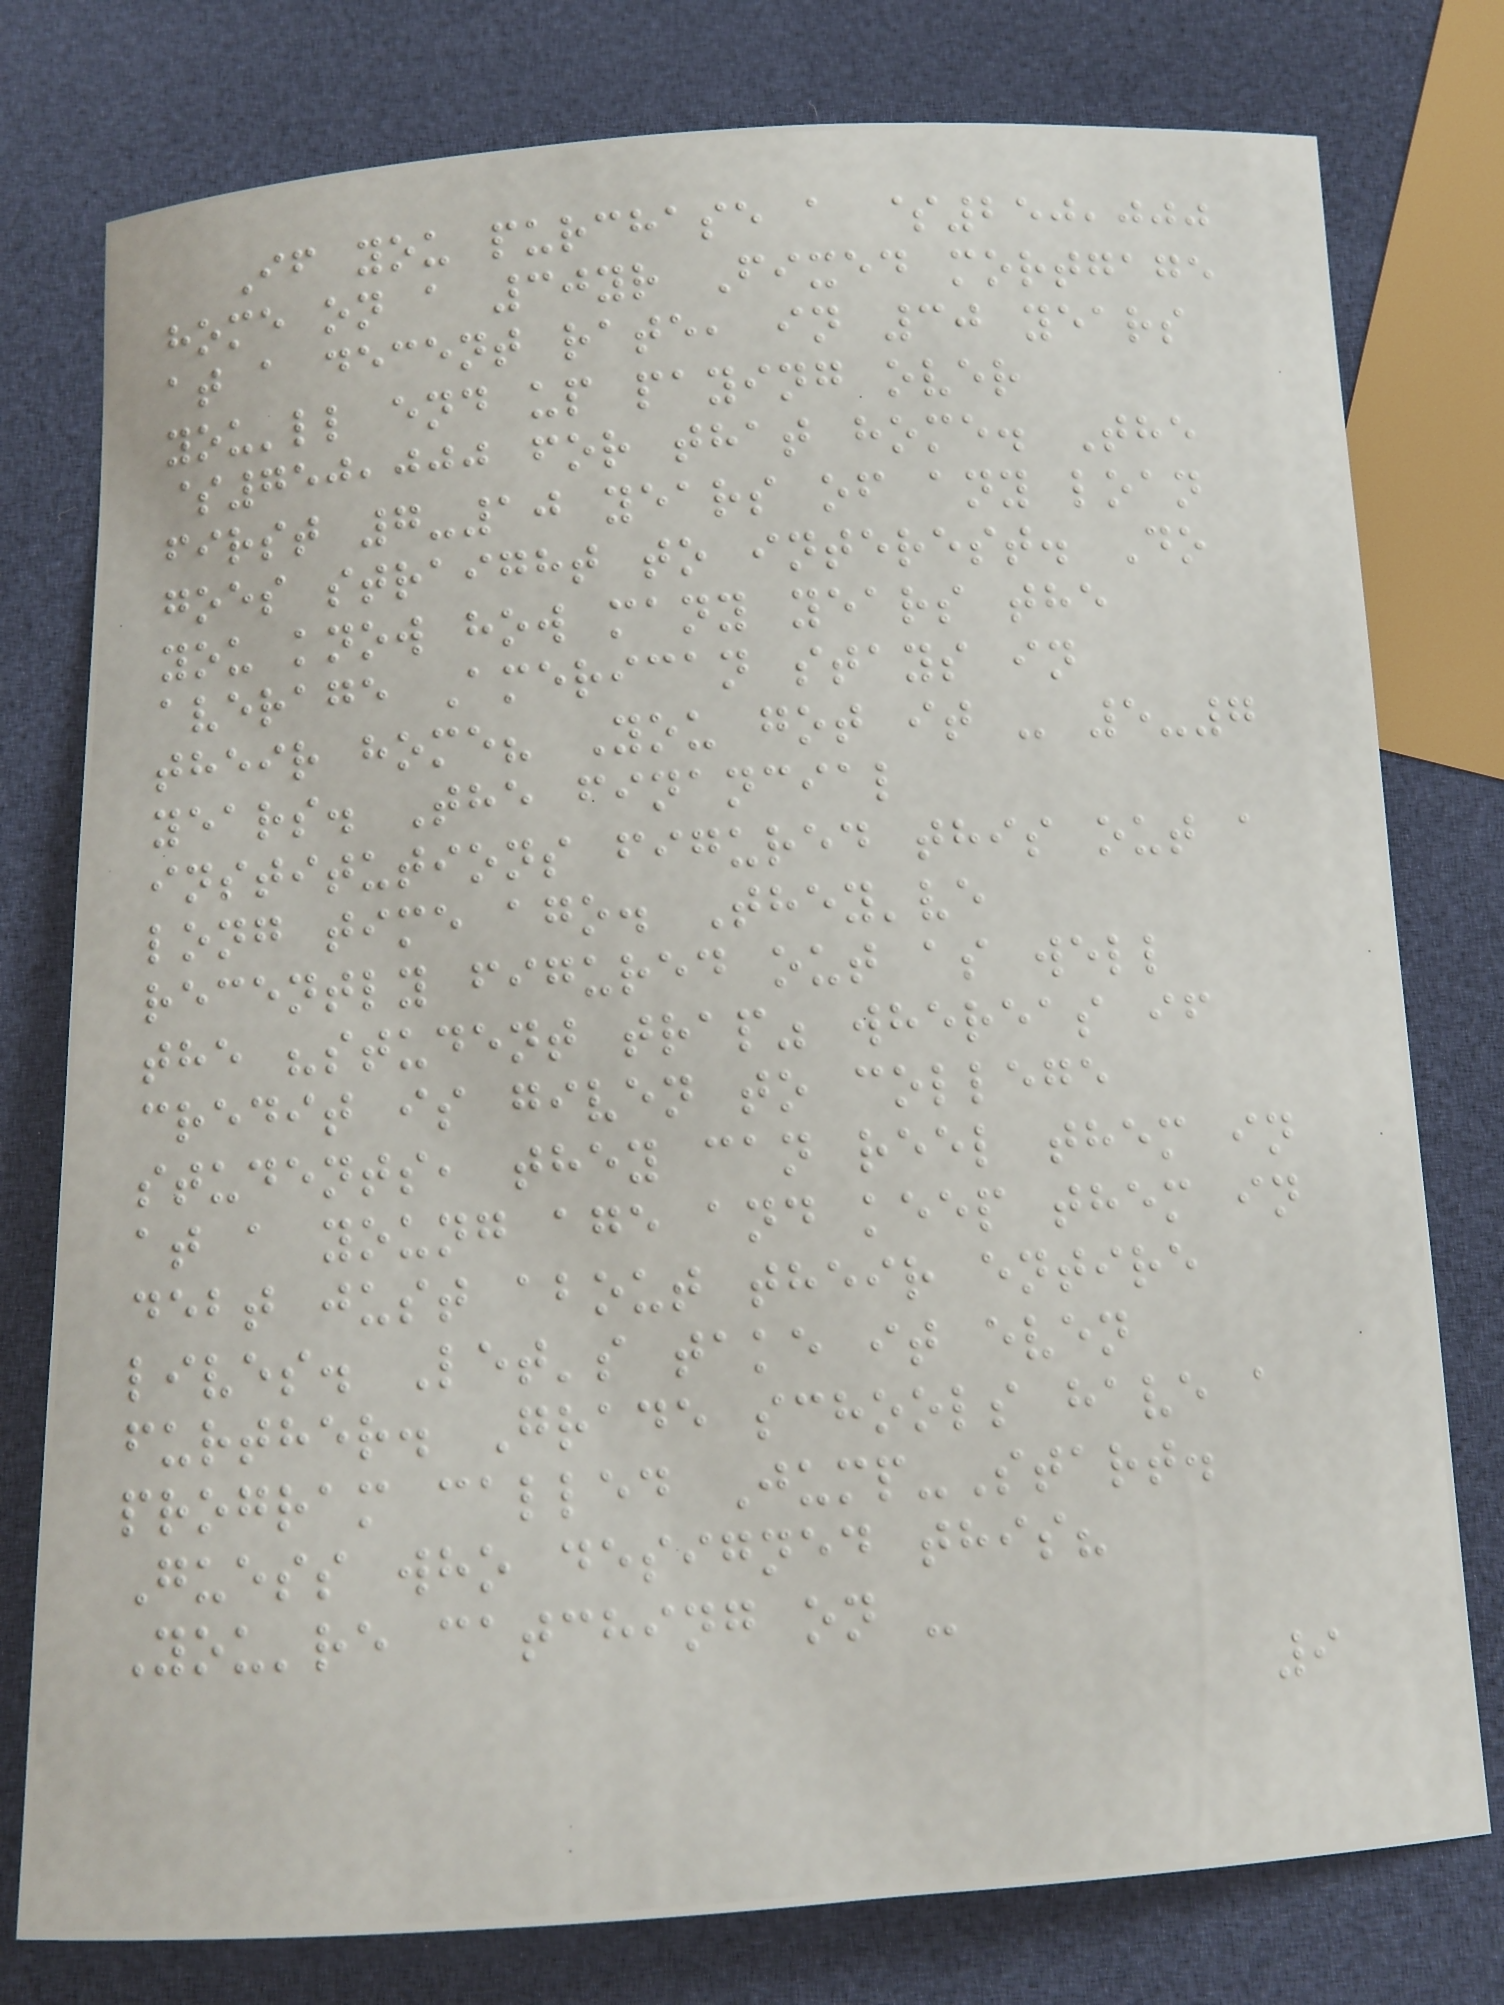If you purchase a $250,000
home on a 30yr Fixed mortgage
at a decent rate, in 30 years
you'll end up paying over
$750,000 for that home. The
first 7-10 years of any loan
goes straight to interest. Do
you know how many years the
average American stays in
their home? You got it - 5-7
years. The financial
institutions figured this out a
long time ago. They've
recently figured out as well
the "student trap" whereas if
credit is given to college
students, they can reel them in
at a young age and keep them in
debt just about their entire
lives. Let's take it even
further. Grade schools have a
program called Jump-Start.
Guess who designed this?
You're catching on -
9
